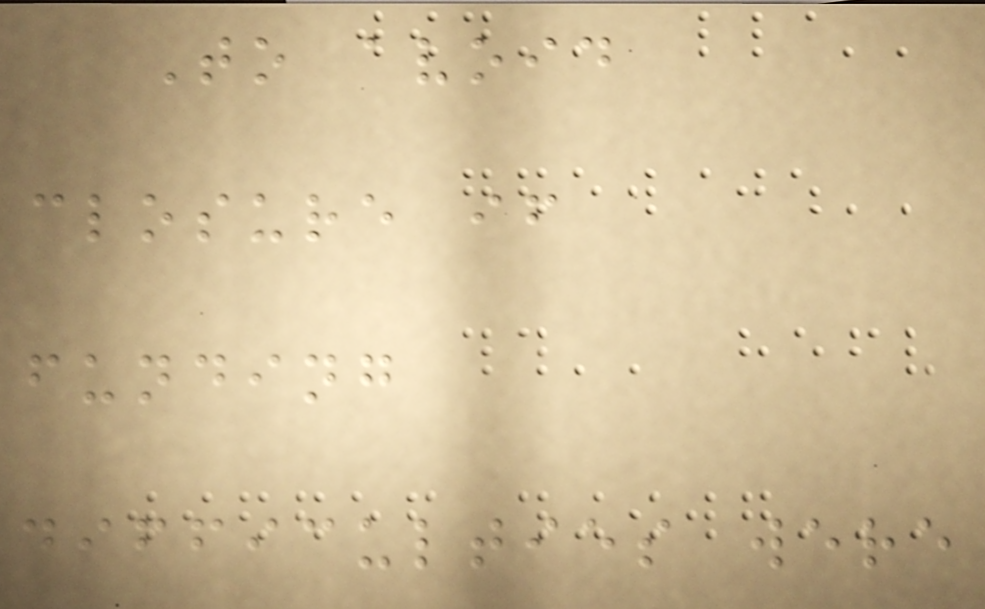To avoid
closure if
funding
difficulties were
